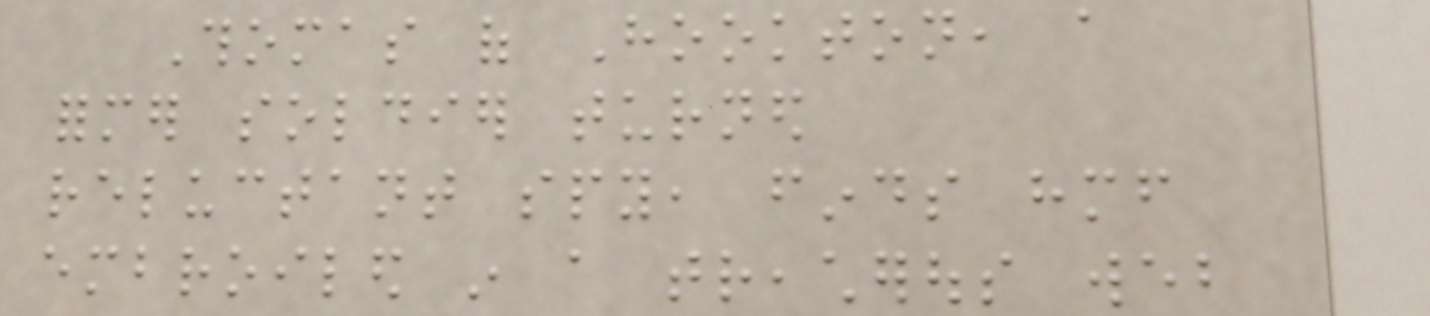Thomas of Hookton, a
former soldier turned
reluctant spy, finds himself
embroiled in a treacherous web
